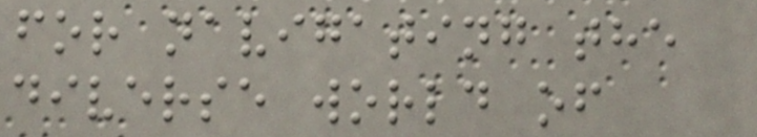for navigating the
diverse world of
